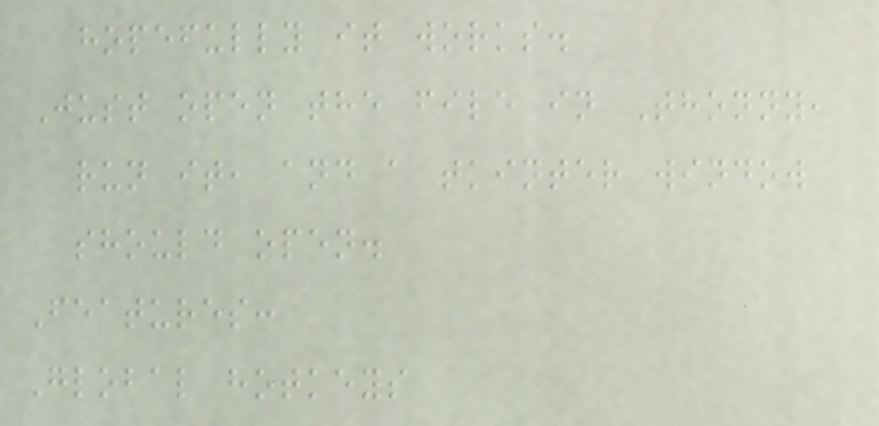hopefully it works.
Just open the file in Thonny,
run it, and a tkinter window
should open.
Features:
Global hotkeys
